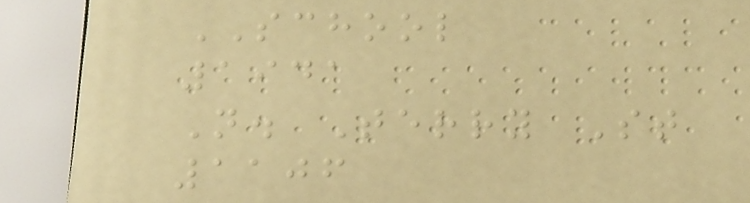SCHOOL
1941
N. Terry St
1106
